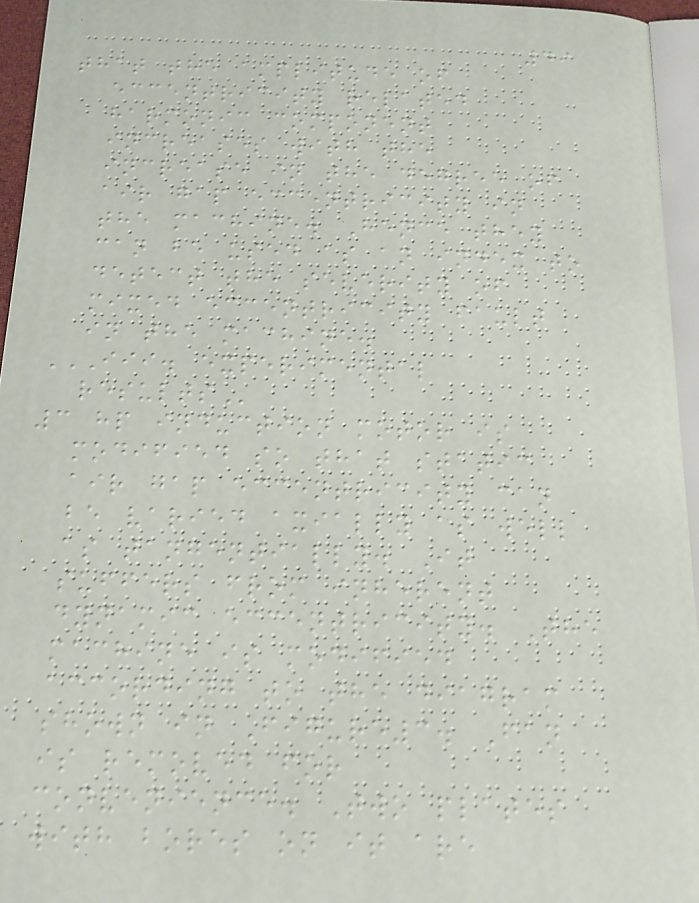49
that the amplitude of
eccentricity related
harmonic component
increases with the
increase in the degree of
air gap eccentricity in
the machine. Hence they
can be used as an index to
detect the severity of
mixed eccentricity fault
in the machine.
III. EXPERIMENTAL
RESULTS
3 hp induction motor is
modified so that static
air gap eccentricity can
be varied axially as well
as tangentially. It
suffers from inherent
dynamic eccentricity. The
machine is modified
according to the diagram
shown in Figure3. Fan
is removed for
convenience. Two plates
with bores on it are
